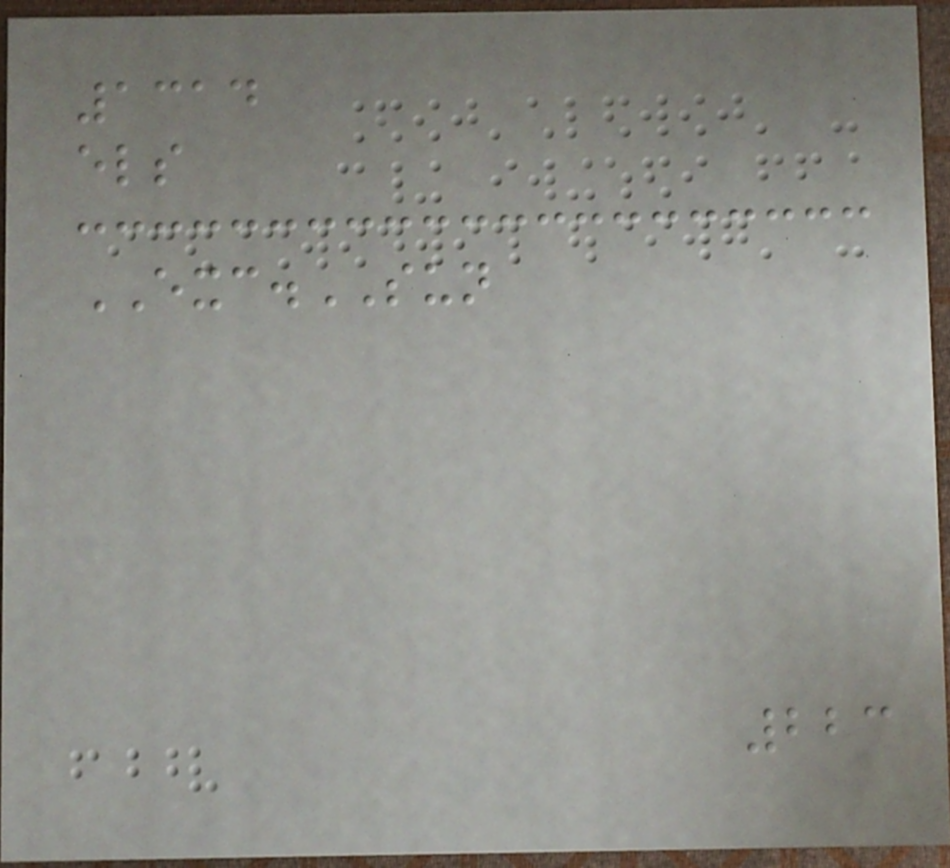1314
els
EXC.SUN
223
